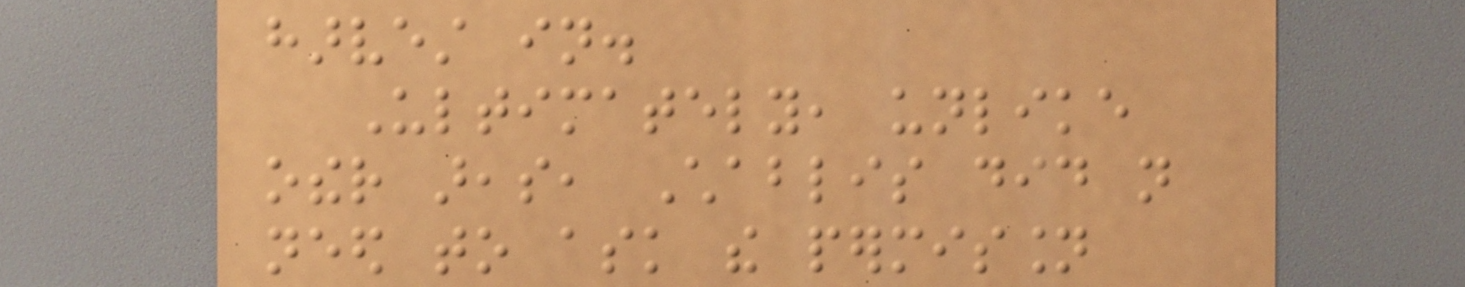harvest in.
Ultimately, unlike
other areas, Chablis did not
need to ask the permission
